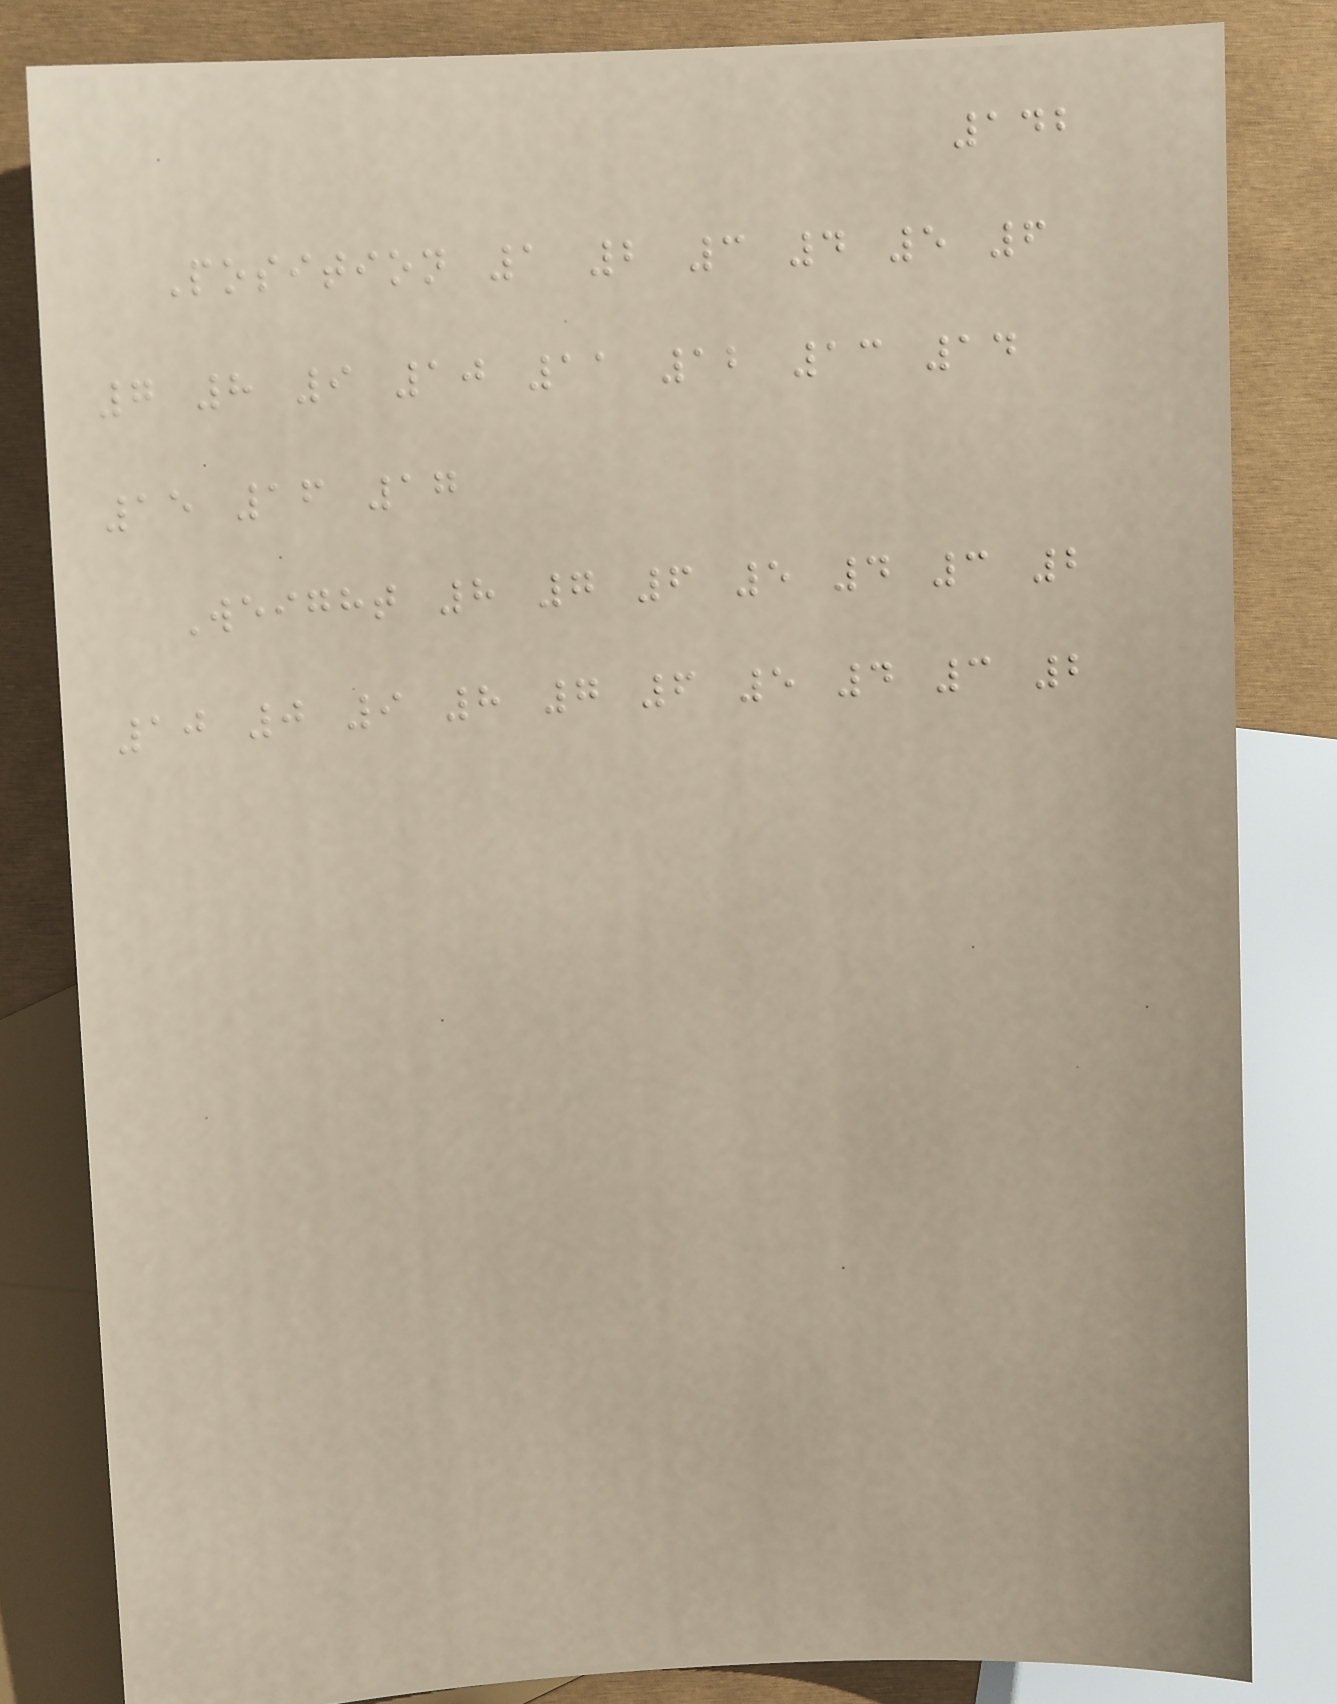142
Position 1 2 3 4 5 6
7 8 9 10 11 12 13 14
15 16 17
Weight 8 7 6 5 4 3 2
10 0 9 8 7 6 5 4 3 2
